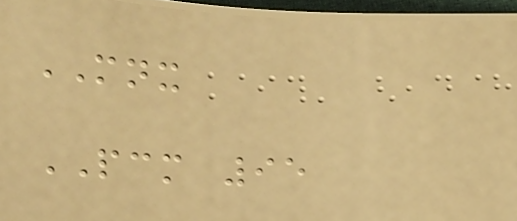MNX
PCM 95
